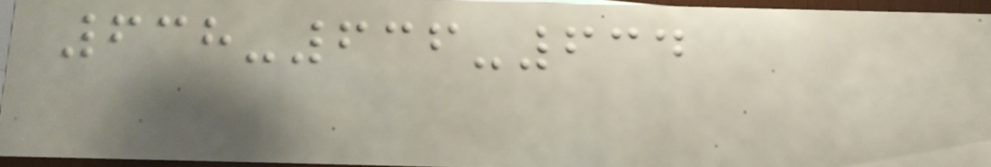638-636-634
